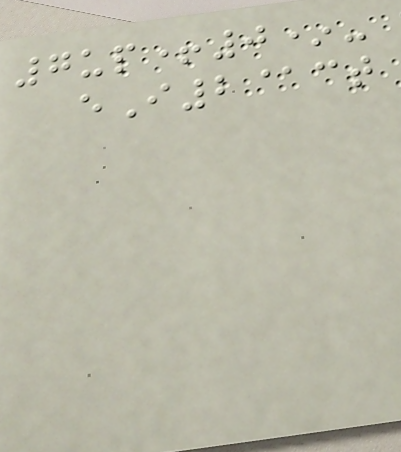7up+0*-
eI2@ct
